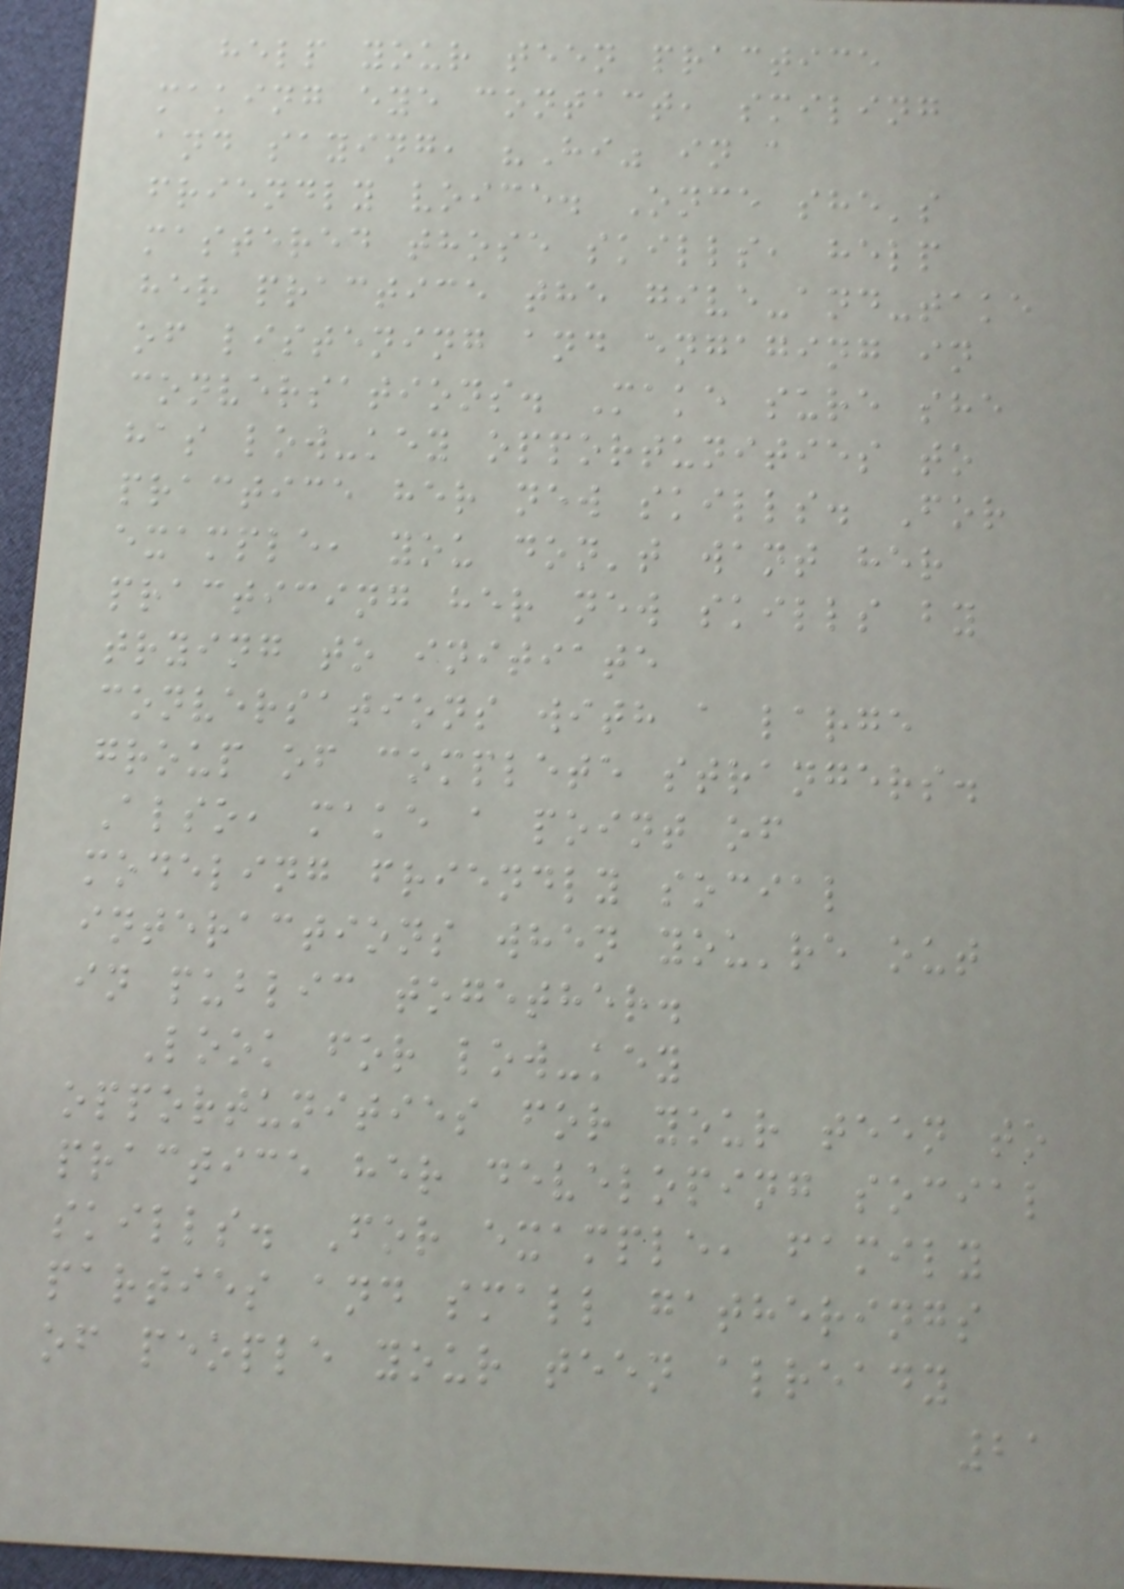help your teen practice
making eye contact, smiling
and saying, "Hi" in a
friendly voice. Once she's
mastered those skills, help
her practice the give-and-take
of listening and engaging in
conversations. Make sure she
has low-key opportunities to
practice her new skills. For
example, you don't want her
practicing her new skills by
trying to initiate
conversations with a large
group of complete strangers.
Also, make a point of
modeling friendly social
interactions when you're out
in public together.
Look for low-key
opportunities for your teen to
practice her developing social
skills. For example, family
parties and small gatherings
of people your teen already
21
